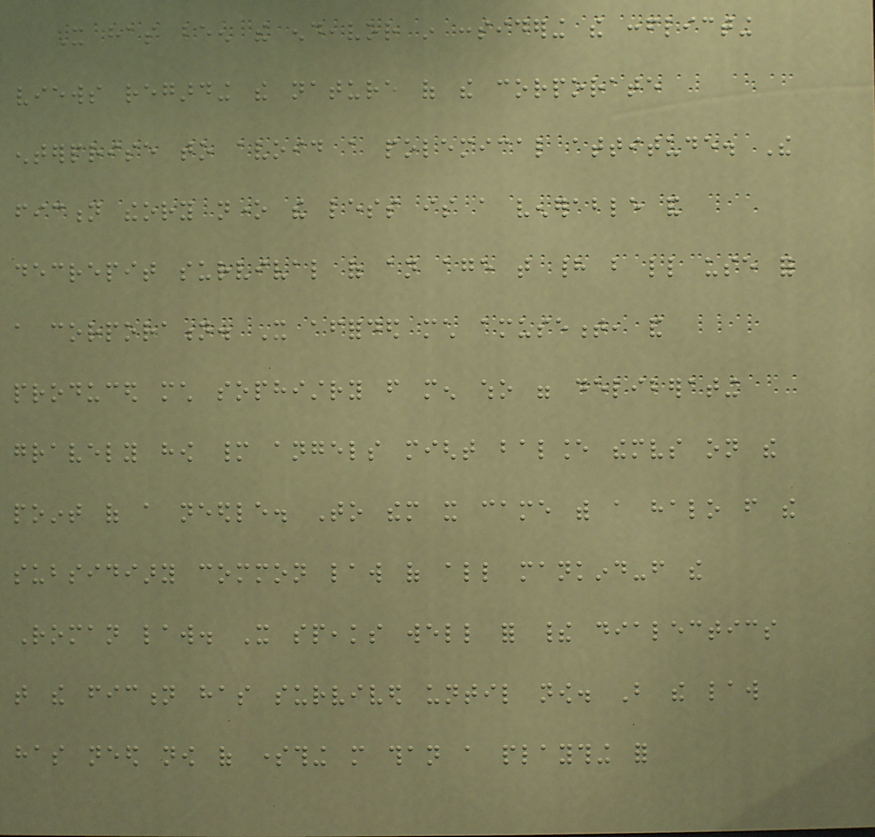It has been the endeavor in considering the conflicting
views regarding the nature of the corporate
enterprise to avoid a polemical attitude. The
fiction theory none the less is a venerable and
decrepit survival of an age that had but little use for
a corporation. It afforded much amusement, and
produced much sophistry from men who were deliberating
gravely how many angels might balance themselves on the
point of a needle. To them it came with a halo from the
subsidiary common law of all mankind-from the
Roman law. It speaks well for their dialectics
that the fiction has survived until now. But the law
has need now of something more than a plaything for
